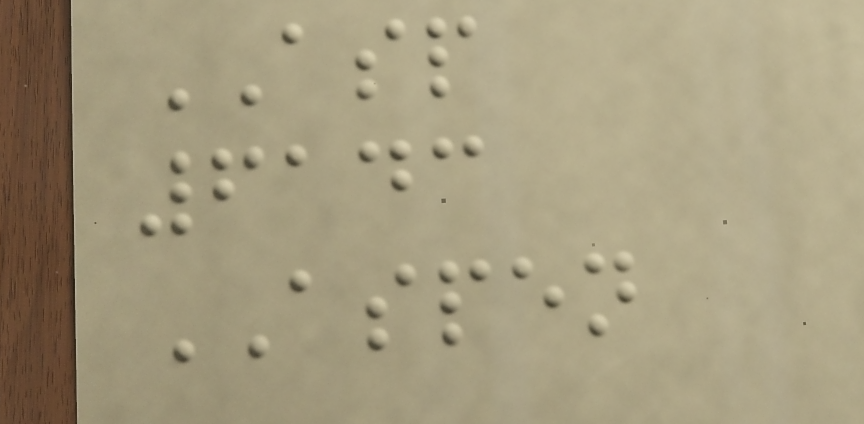ASP
6143
ASPEN
